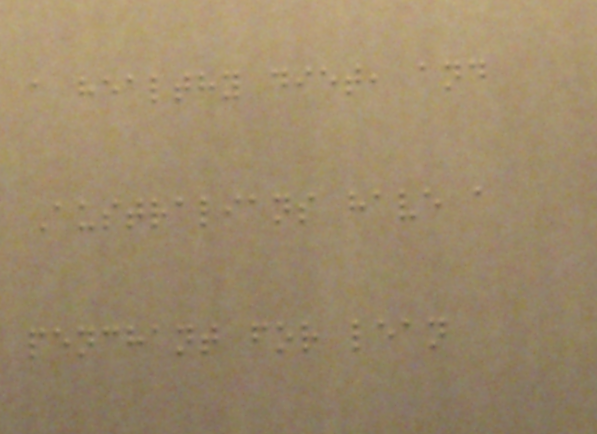a healthy diet, and
Australians have a
penchant for lean
